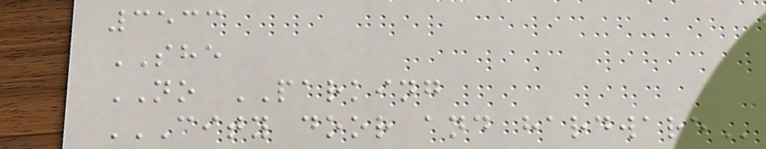3533
SHE
NO PARKING
CITY DOOR AND HARDWARE
